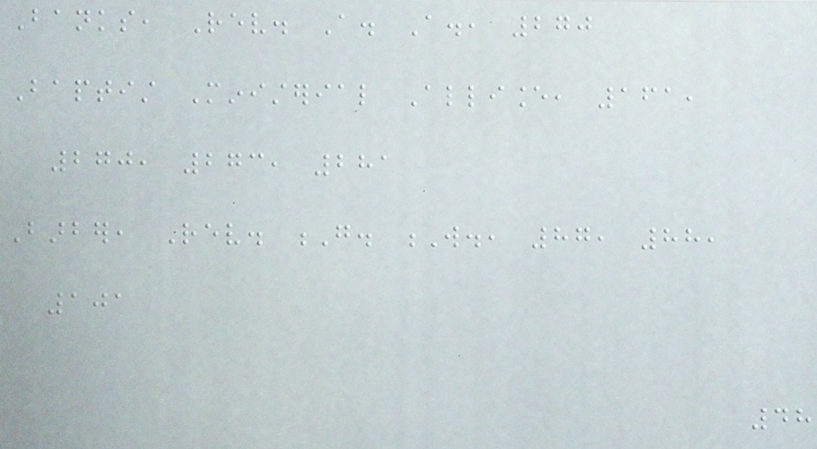Banks, Rev. A. A., 270
Baptist Ministerial Alliance, 161,
270, 273, 281
Barber, Rev. G. W., 87, 88,
101
48
